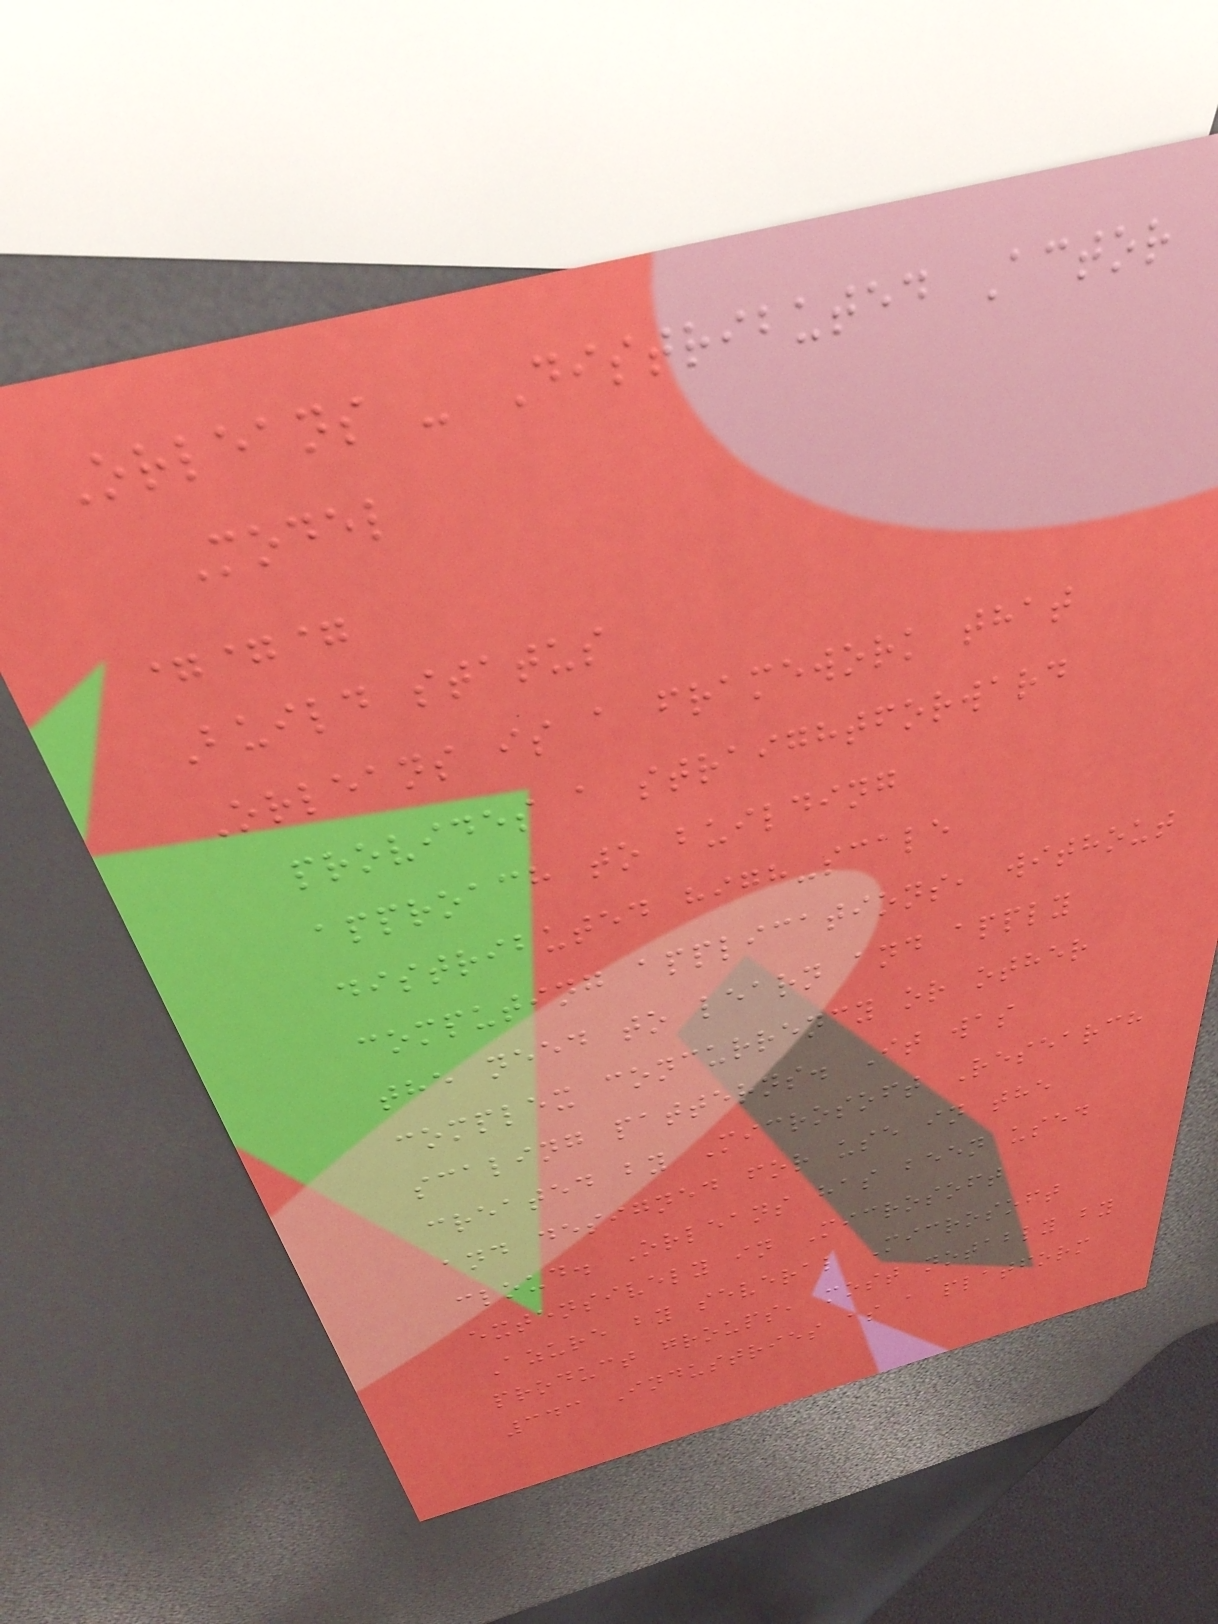Orleans - Distributed Actor
Model
===
Build status
Orleans is a framework that
provides a straightforward
approach to building
distributed high-scale
computing applications, without
the need to learn and apply
complex concurrency or other
scaling patterns. It was
created by Microsoft Research
and designed for use in the
cloud. Orleans has been used
extensively in Microsoft
Azure by several Microsoft
product groups, most notably by
343 Industries as a platform
